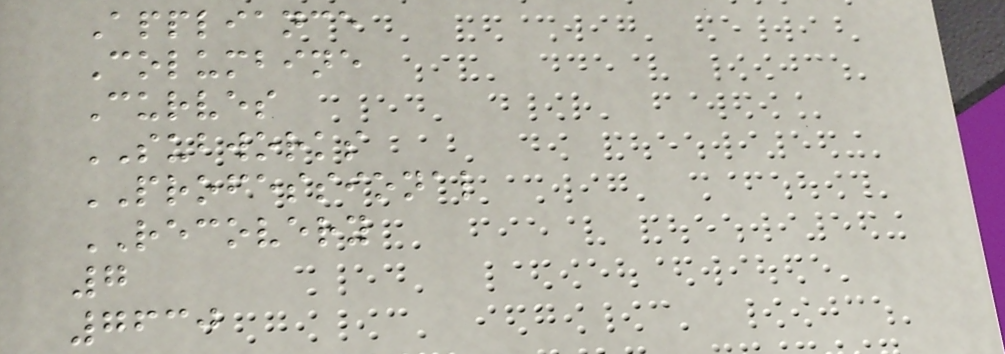Appliance
Columbine
Curves
SUBWORKS
PROFESSIONAL
RECOVERY
7
7630
